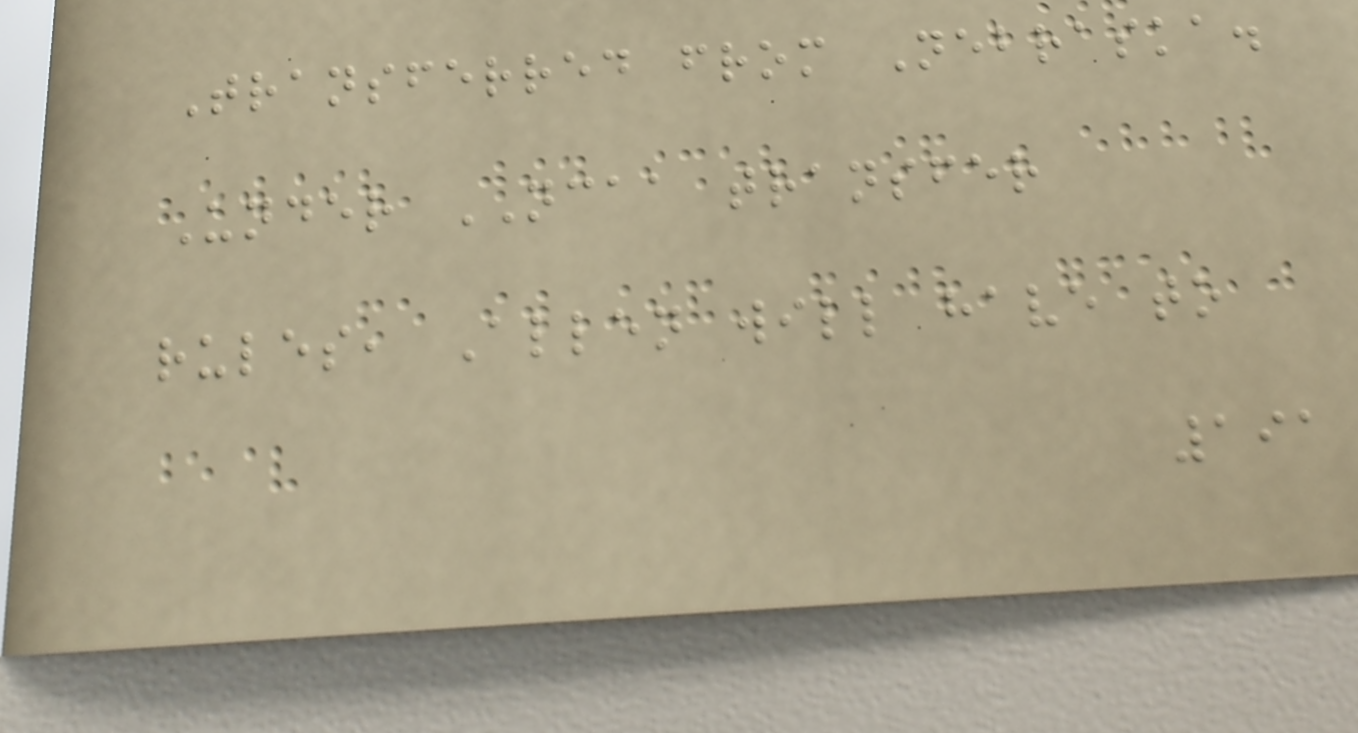Transferred from Nebraska.
Under NCAA transfer
rules, Allen will have to
191
